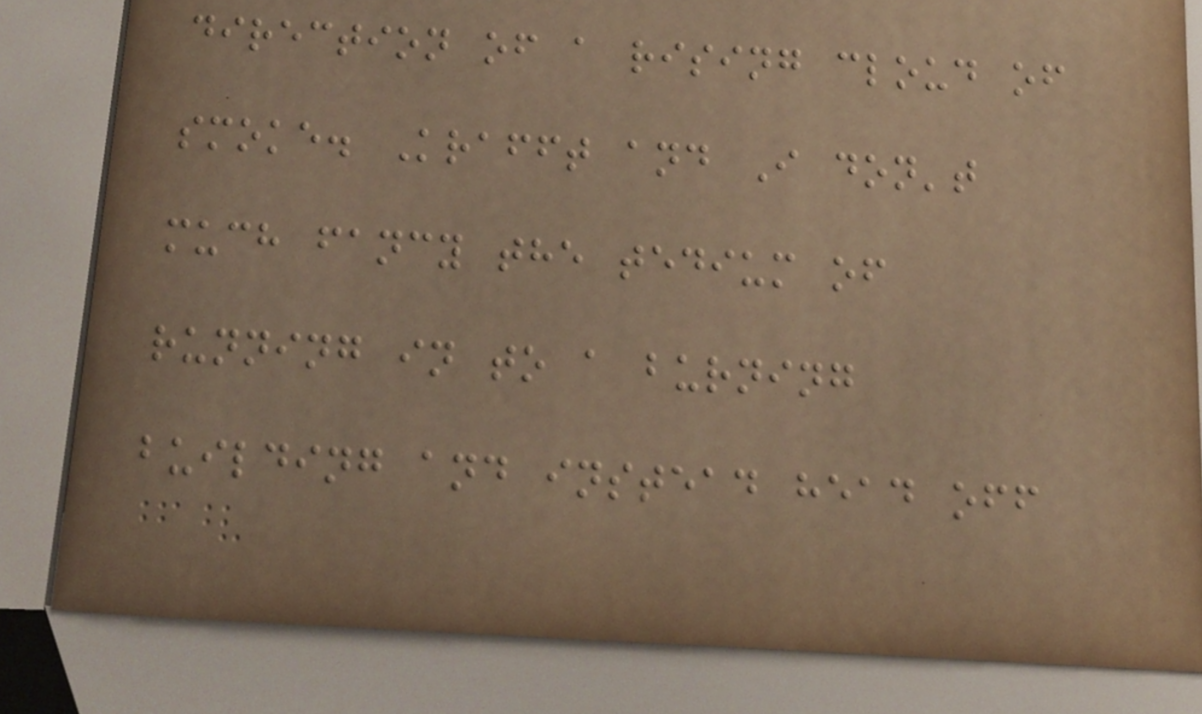direction of a rising cloud of
smoke. Krafft and I don't
much fancy the tedium of
running in to a burning
building and instead head off
